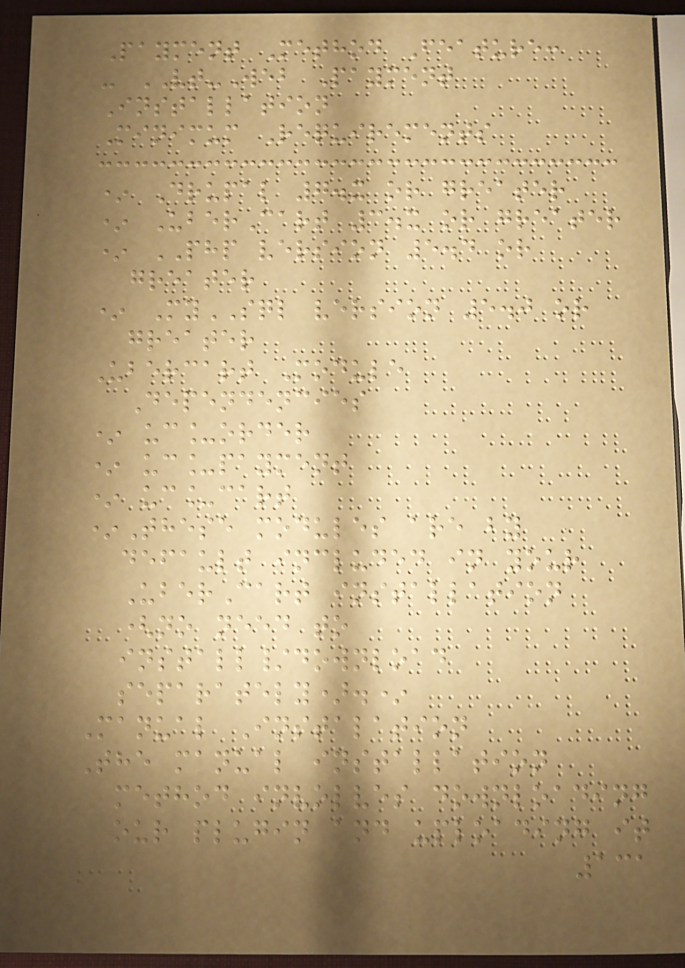Payment Method Feature:
- VT-Web Payment
Installation
Minimum Requirements
* Drupal 7.x or greater
* UberCart 3.x or greater
* PHP version 5.4 or
greater
* MySQL version 5.0 or
greater
Ubercart Module
Dependencies
* uc_order
* uc_payment
* uc_cart
*These modules are by
default included in your
UberCart installation
(no need to
install/download
separately).*
Manual Instalation
The manual installation
method involves downloading
our plugin and uploading it
131
